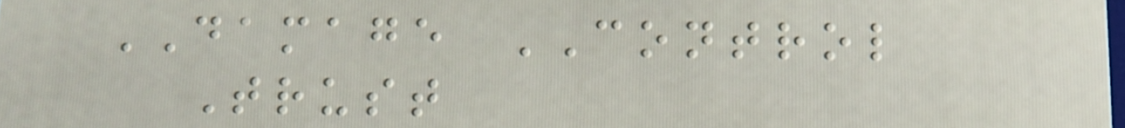DAMAGE CONTROL
Trust
